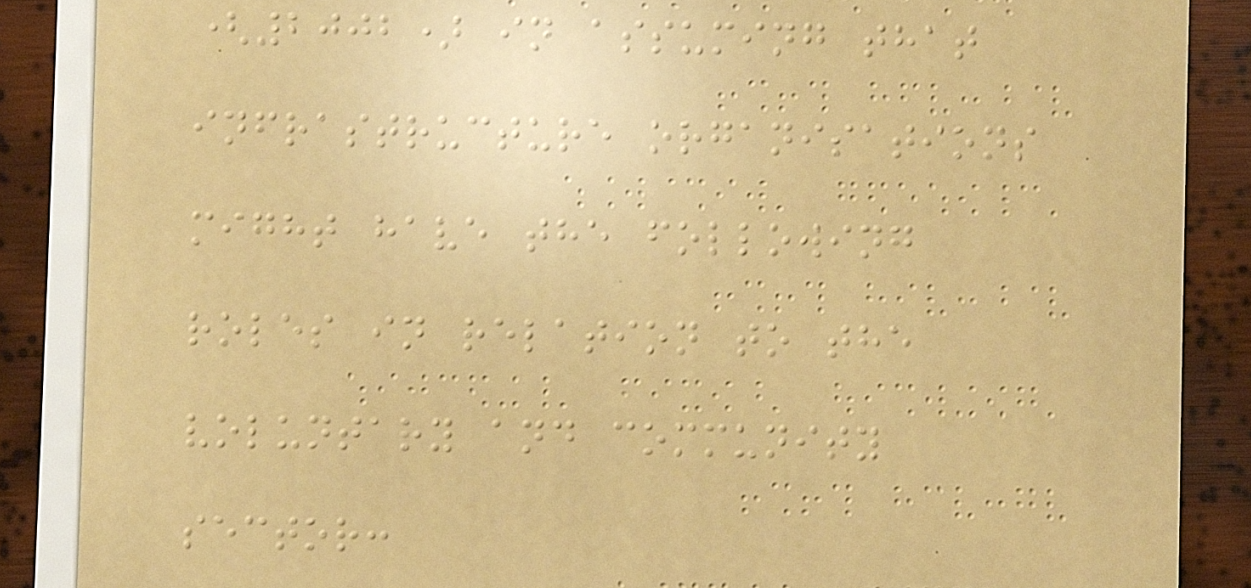(2002) in assuming that
infrastructure organisations
might have the following
roles in relation to the
voluntary and community
sector:
